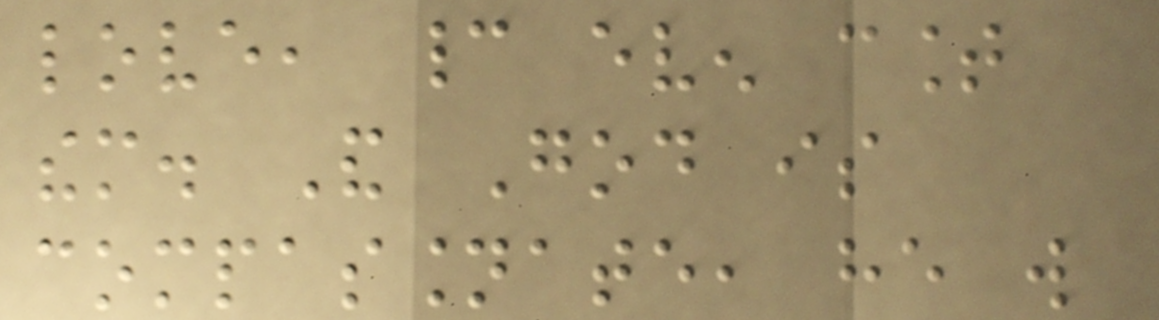love, cannot even count
them. And God is
compassionate, he will
